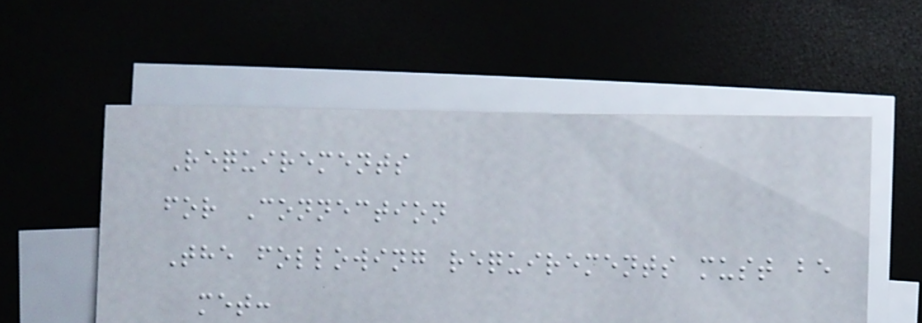Requirements
for Connection
The following requirements must be
met:
